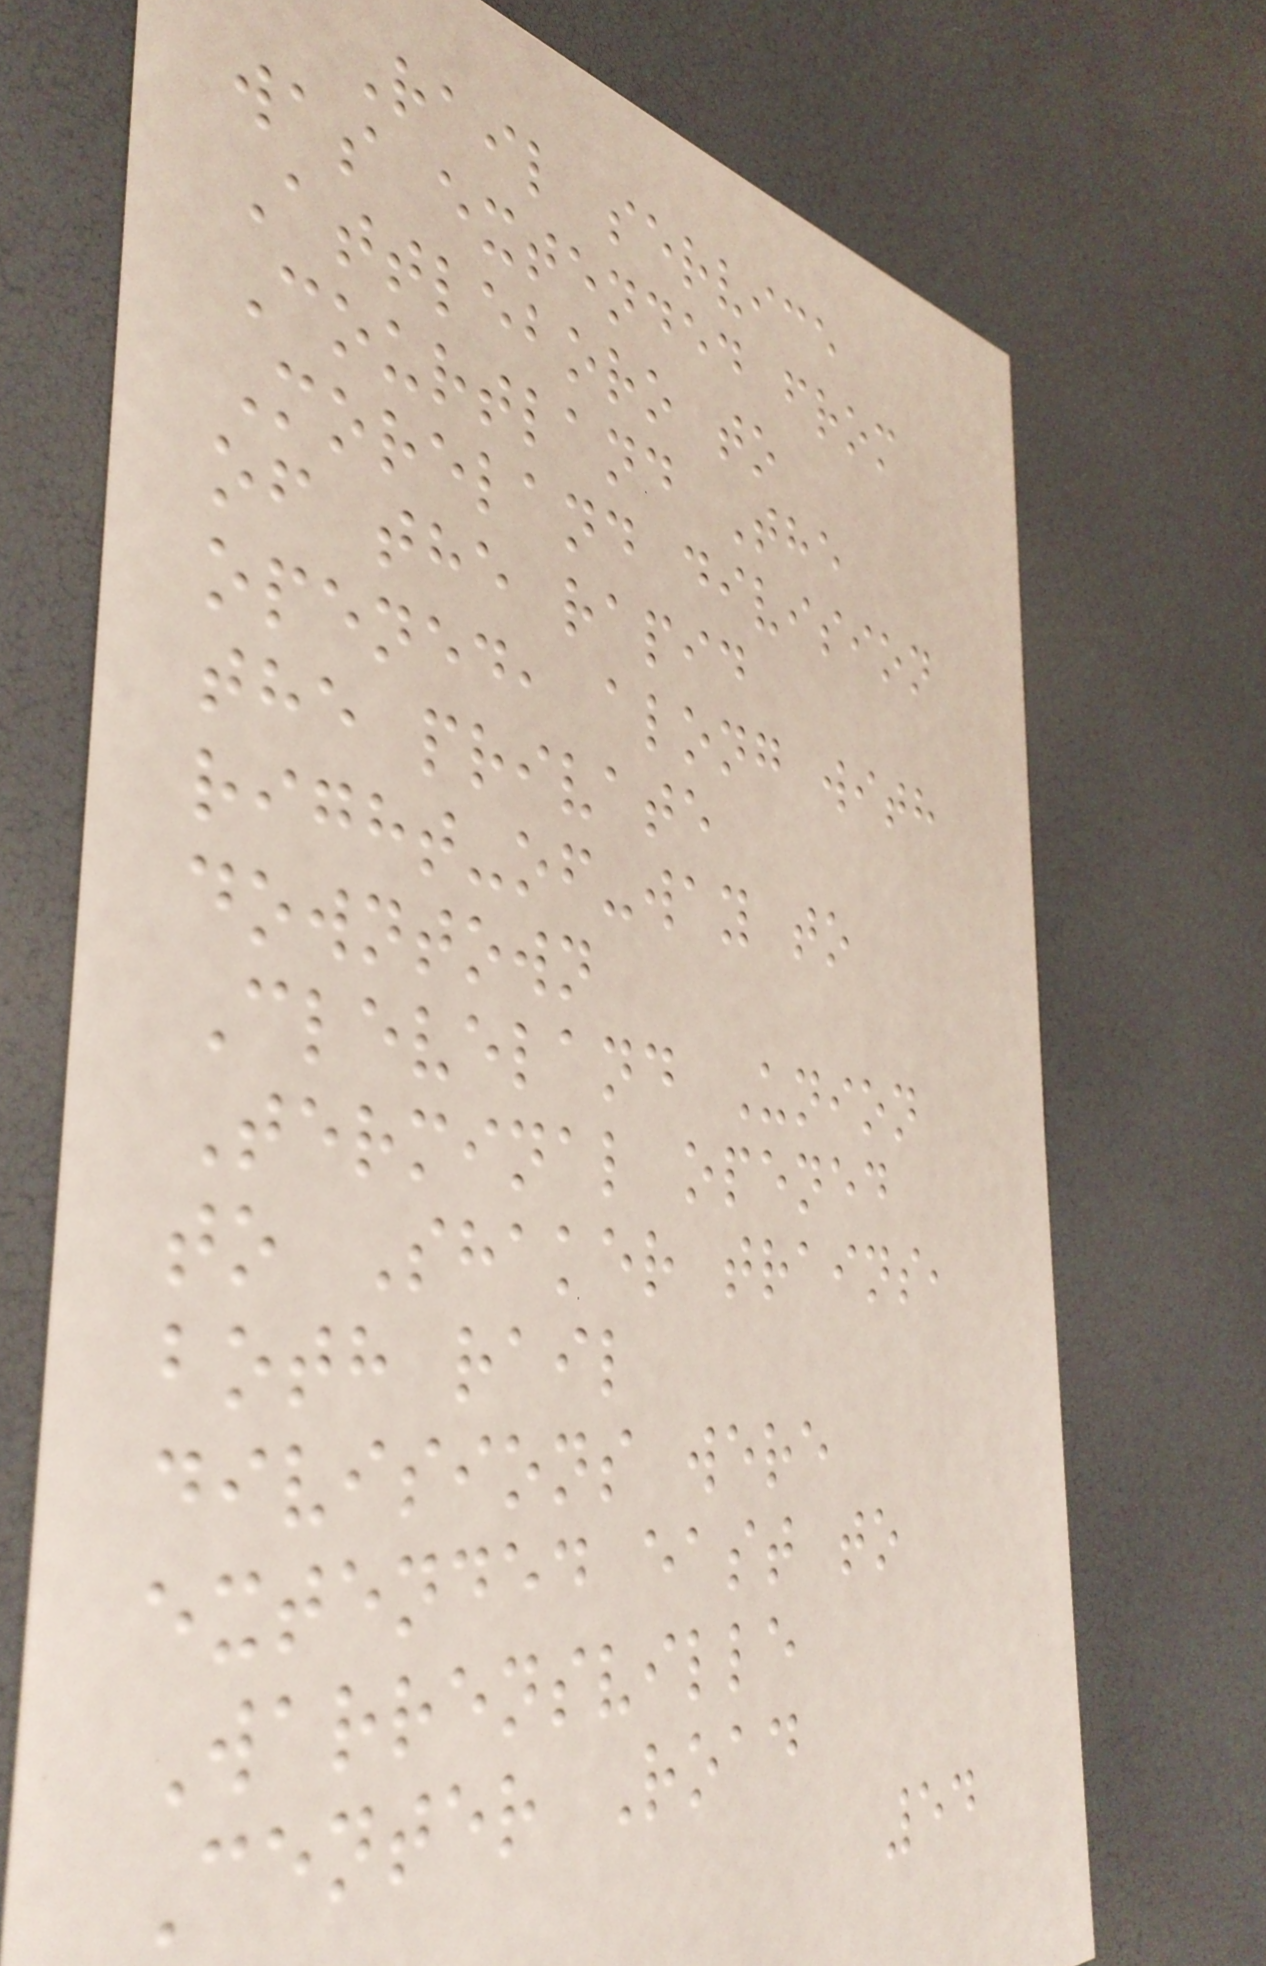Rail service
was extended from
Attleboro to
Courtland The
Moreland division
of the rapid
opened, along with
the private
right-of-way to
downtown
Cleveland Union
Terminal opened
to Shaker trains,
both rail
divisions were
extended east to
Warrensville
Center Road
54
